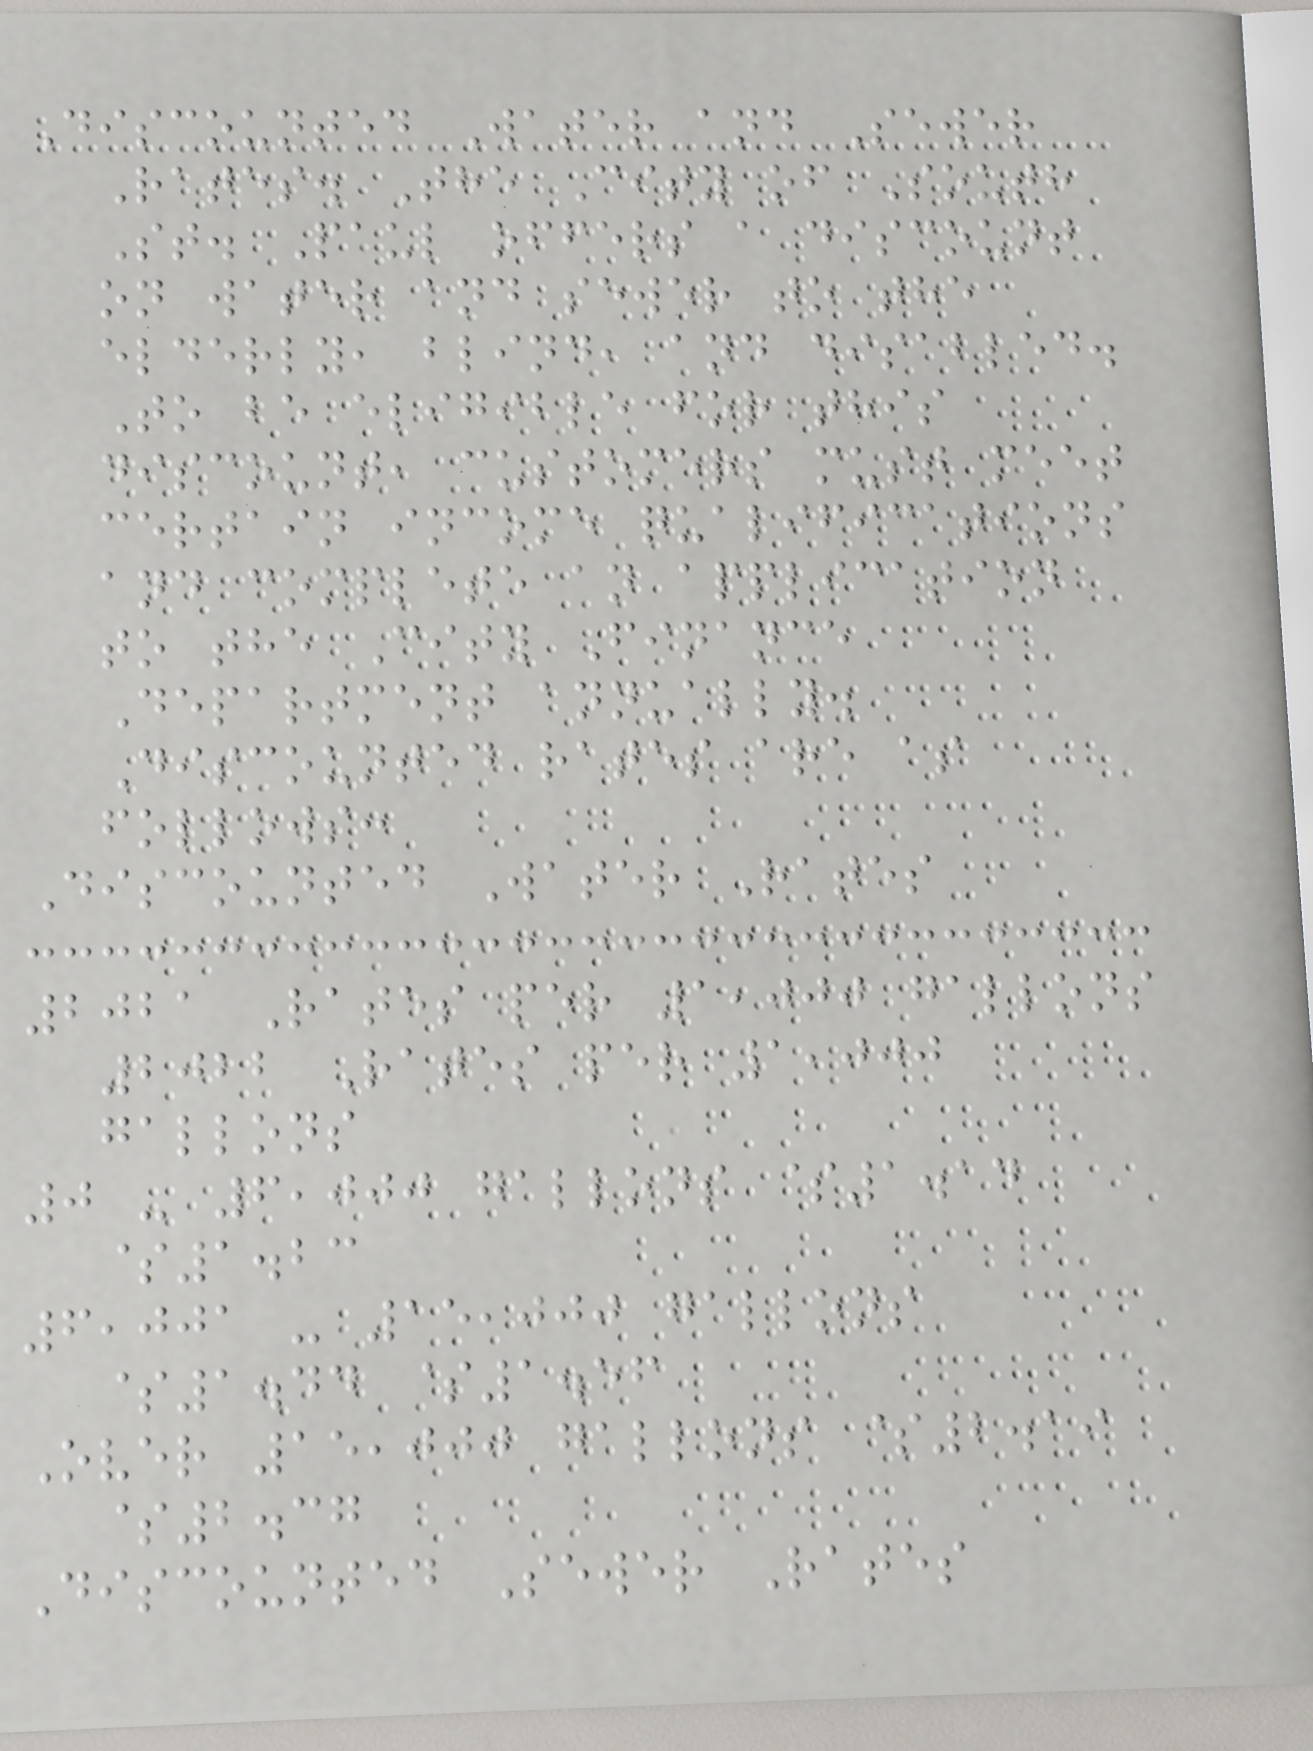Discounted Water and Sewer
Rates. The City of South
St. Paul offers a discount
on water and sewer to the
elderly, blind, and disabled.
To be eligible for this
discount, customers must meet
certain income qualifications
and complete an application
to the City Finance
Department annually.
Discounted rates are as
follows:
Discounted Water Rates
2021 Rates per 1,000 gallons
2022 Rates per 1,000
gallons
0 - 6,000 gallons $1.14
$1.23
6,001 - 15,000 gallons
$1.44 $1.56
Over 15,000 gallons $2.19
$2.37
Discounted Sewer Rates
